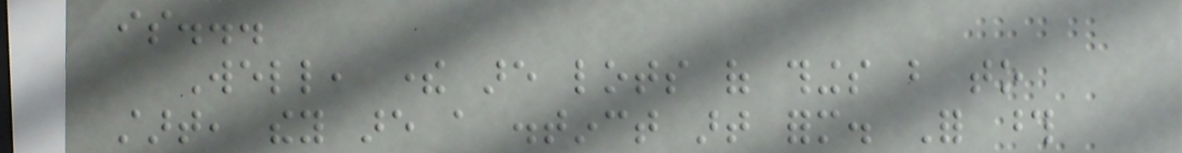is...
Well, there are lots of things but to
start, they are a distinct art form. For those
